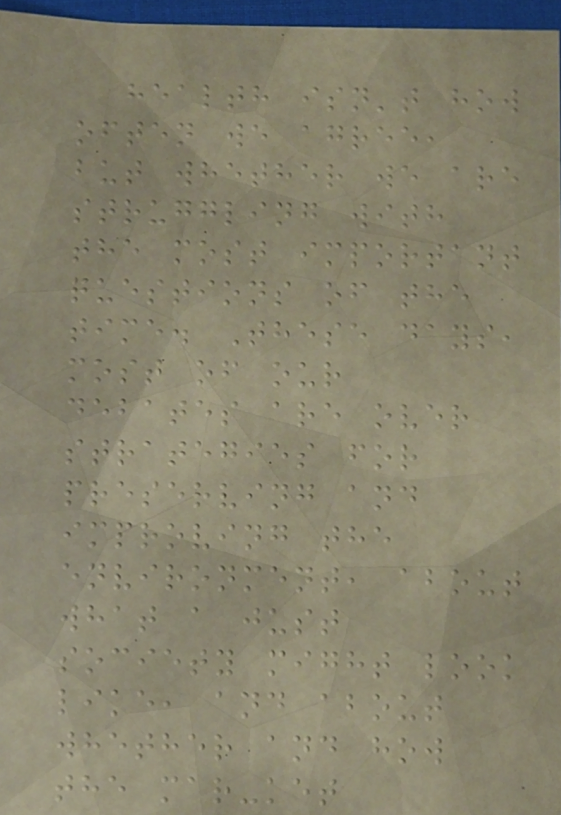health isn't how
often we agree,
but whether we are
struggling with
the most important
questions of the
time. These days,
most of our
debates are over
strategies for
preserving and
improving the
environment, about
what a just
society might look
like, and about
whether and how
the mar-ket
